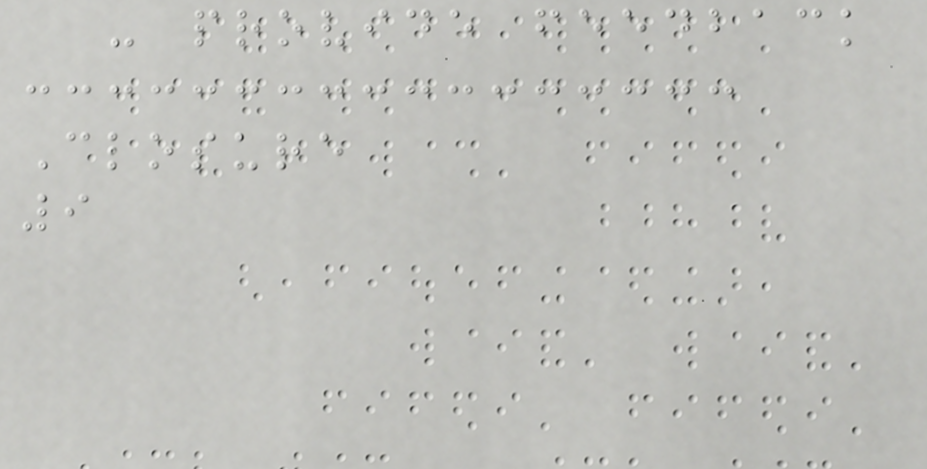- provide feedback
Closure
9
